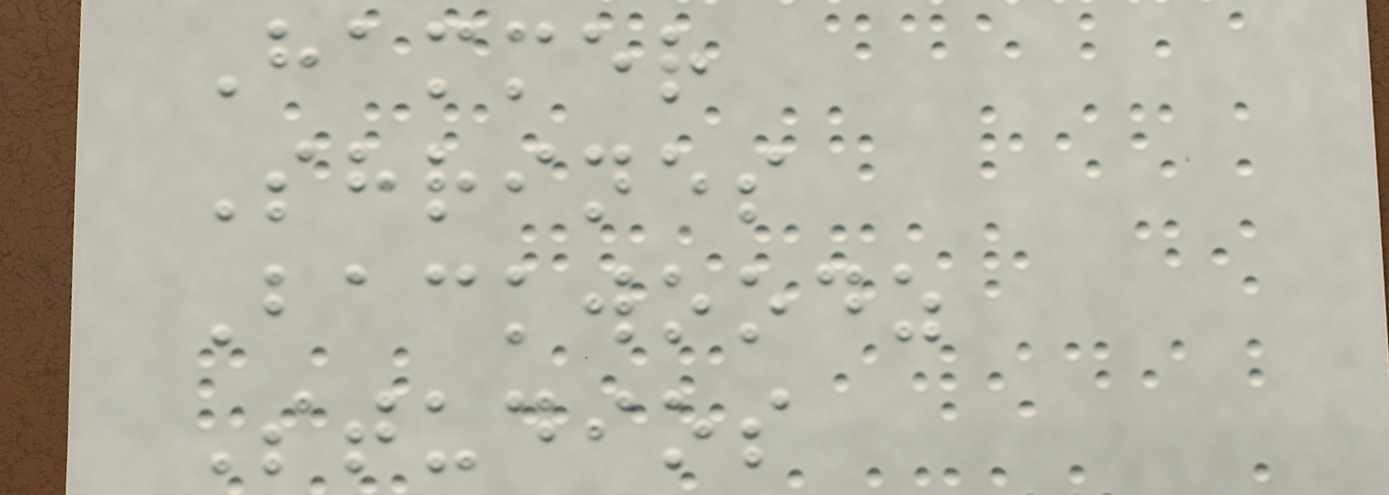Hammer
Shrines
Backwoodz
Studios
